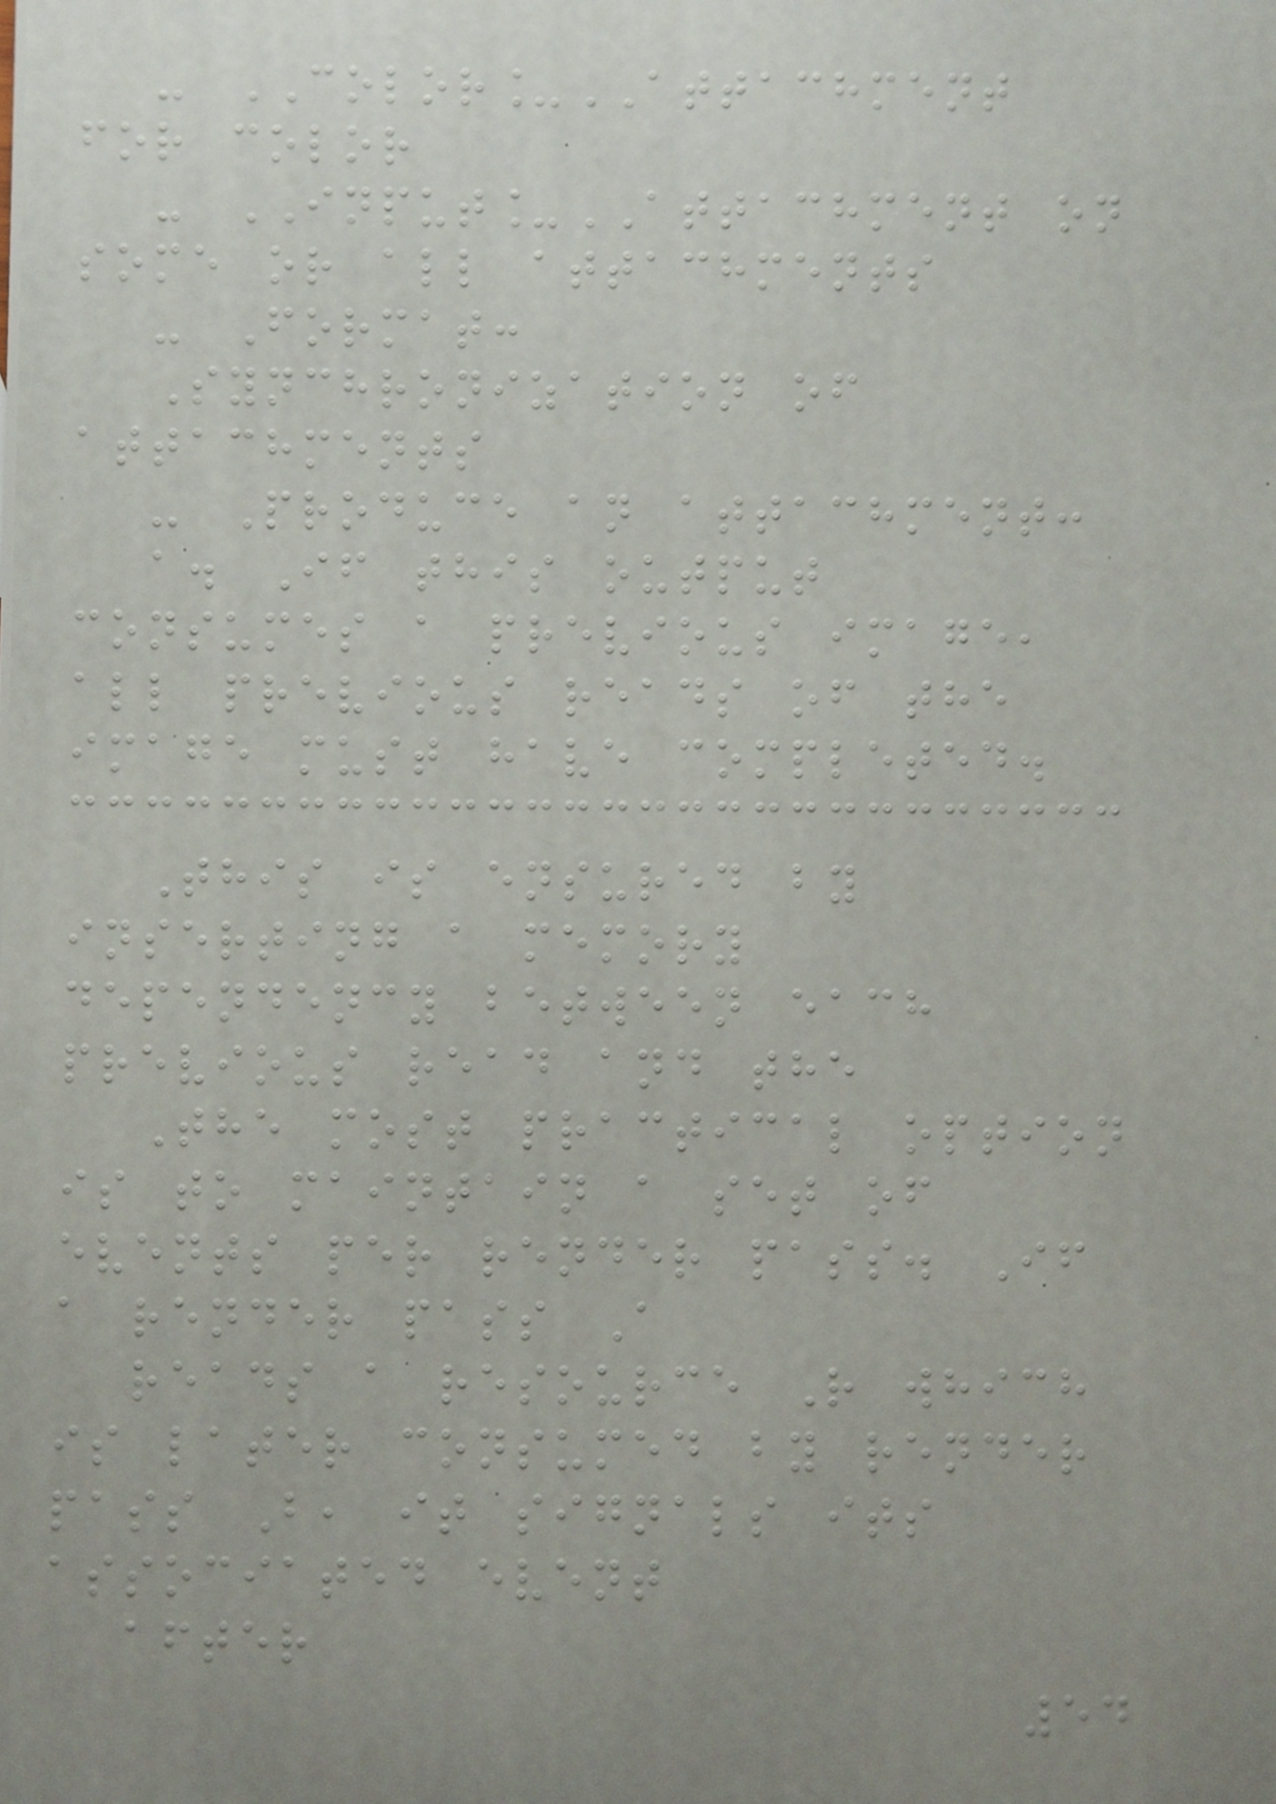- COLOR_ATTACHMENT
for color
- INPUT_ATTACHMENT on
some or all attachments
- Format:
Synchronization of
attachments
- Produce an attachment:
a. If this output
consumes a previous image,
all previous reads of the
image must have completed.
This is ensured by
inserting a memory
dependency between each
previous read and the
The most practical option
is to maintain a set of
events per render pass. If
a render pass A
reads a resource R which
is later consumed by render
pass B, it signals its
associated event
after
54
